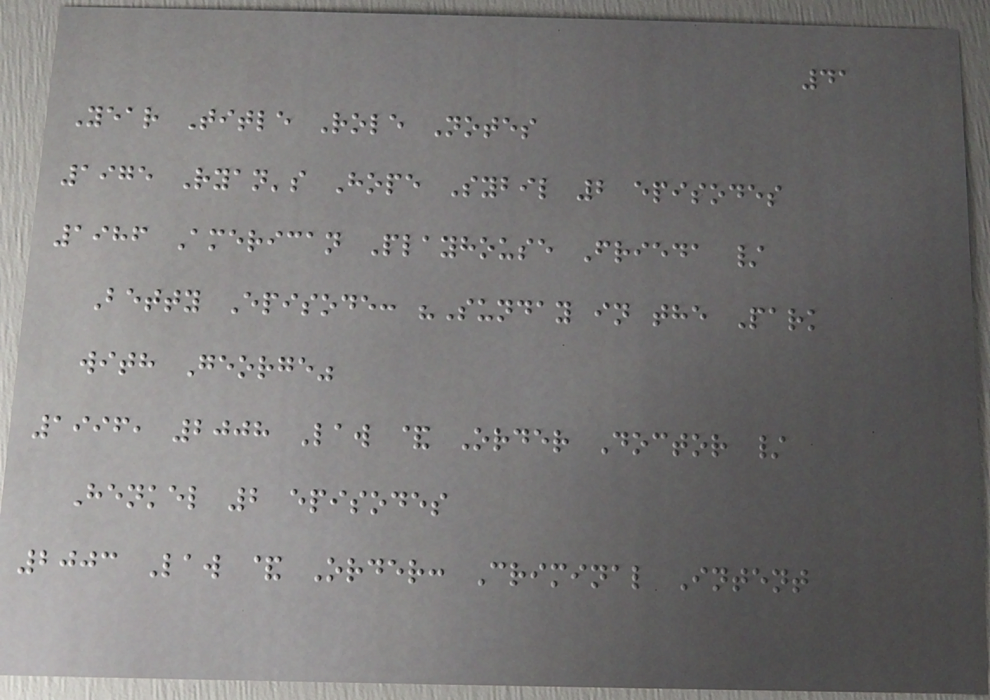41
Year Title Role Notes
1975 Ryan's Hope Sybil 2 episodes
1986 American Playhouse Frieda /
Betty Episode: "Sunday in the Park
with George"
1996, 2008 Law & Order Doctor /
Henkel 2 episodes
2003 Law & Order: Criminal Intent
